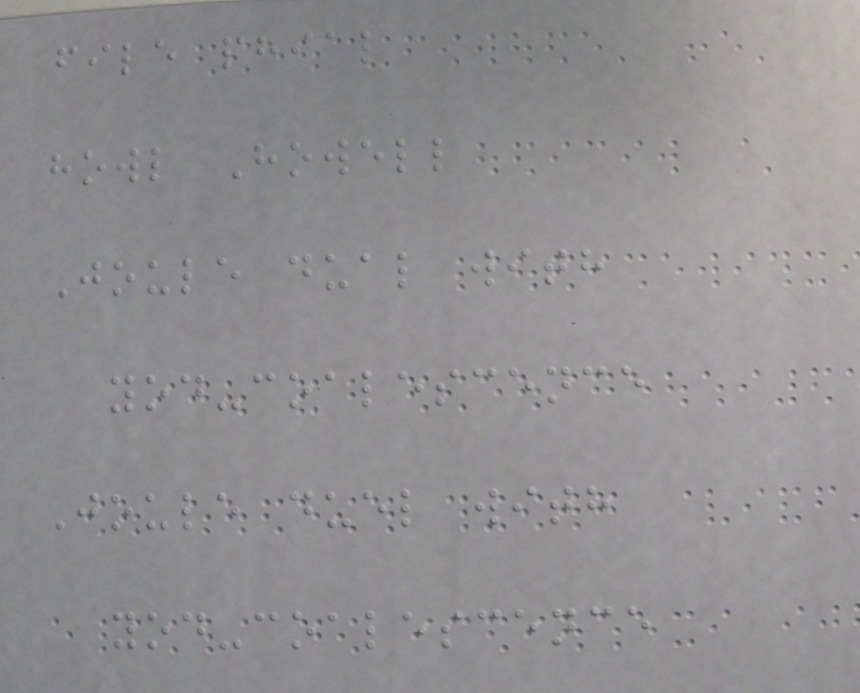file phial
howl Howell
Joule dual with
yod-coalescence
Joule duel with
yod-coalescence
